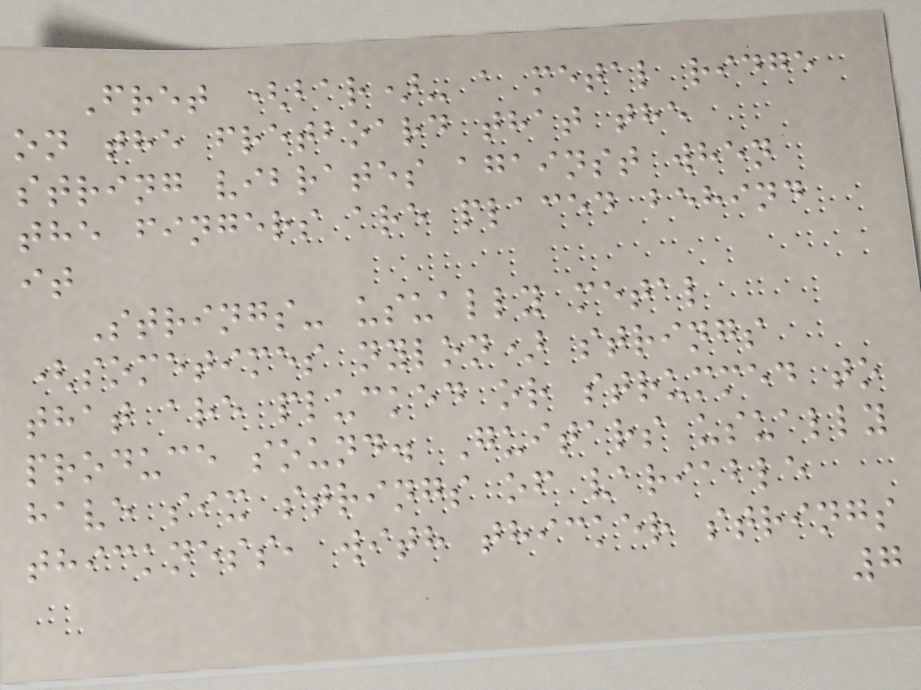Fret (bar)- a metal ridge
on the fretboard that the
string vibrates against when
the fingers are placed behind
it
Strings- usually metal
(sometimes nylon) strings
that are plucked or strummed to
produce sound. Guitars usually
have six strings of variable
thickness, with thicker strings
7
